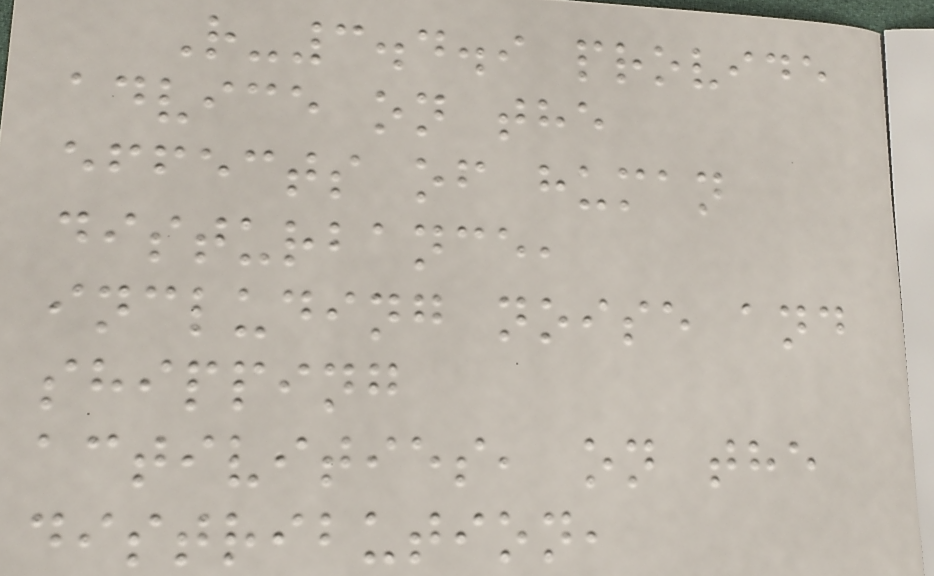R-3.4.9 provide
advice on the
effects of human
disturbance,
including noise and
shipping
activities, on the
distribution,
